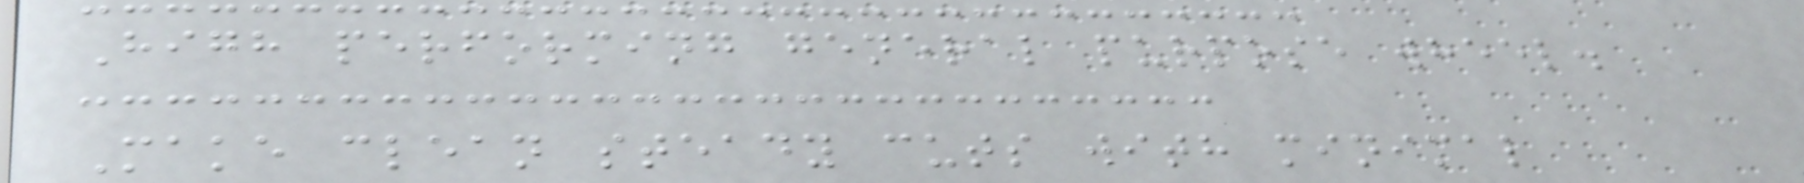High performing general purpose wheel.
Make clean steady cuts with minimal
